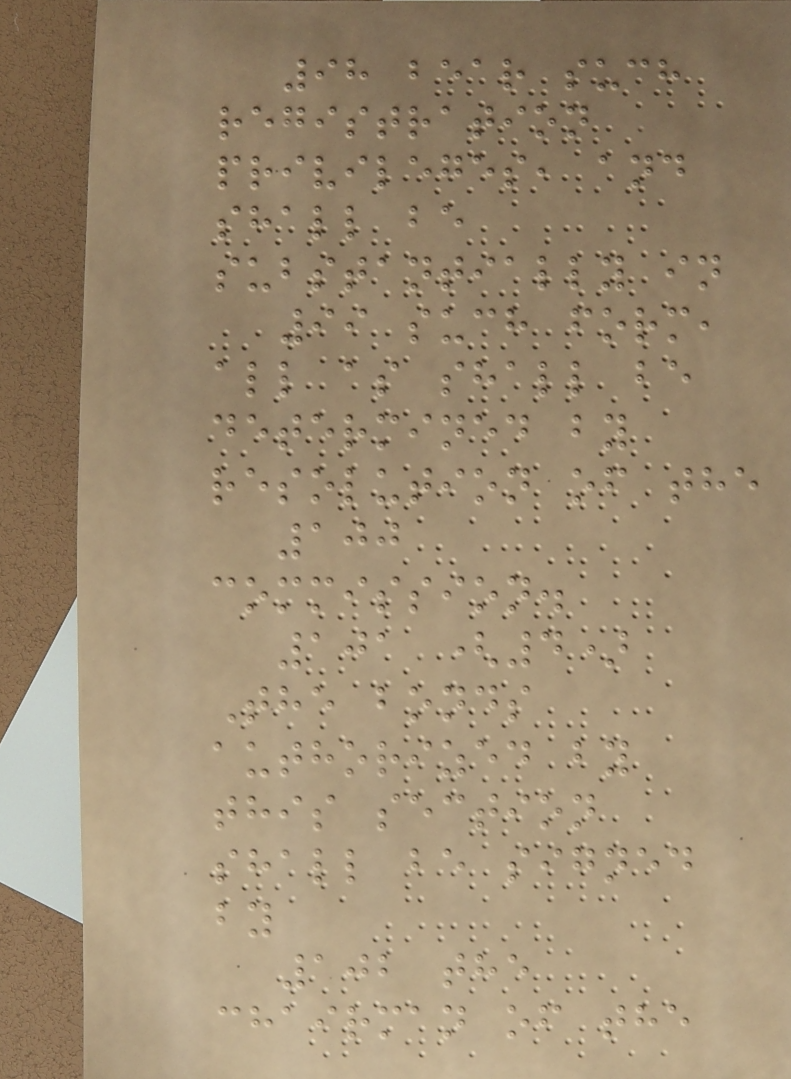98 bear such
registration
privileges, and
shall be
substantially in
99 such form,
all as shall be
determined by
resolution of the
100
commission.
101 (4)
The bonds
authorized by
this section
shall be signed
by
102 the
chairman of the
